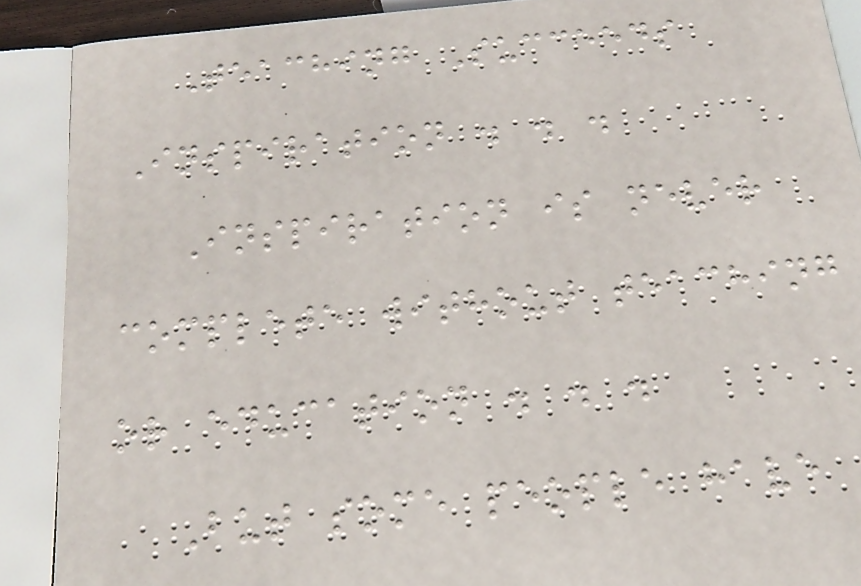Teaching Succeeds
Inspiration . . .
Inspiration is never
complete without teaching
or education . . .
But some people have
